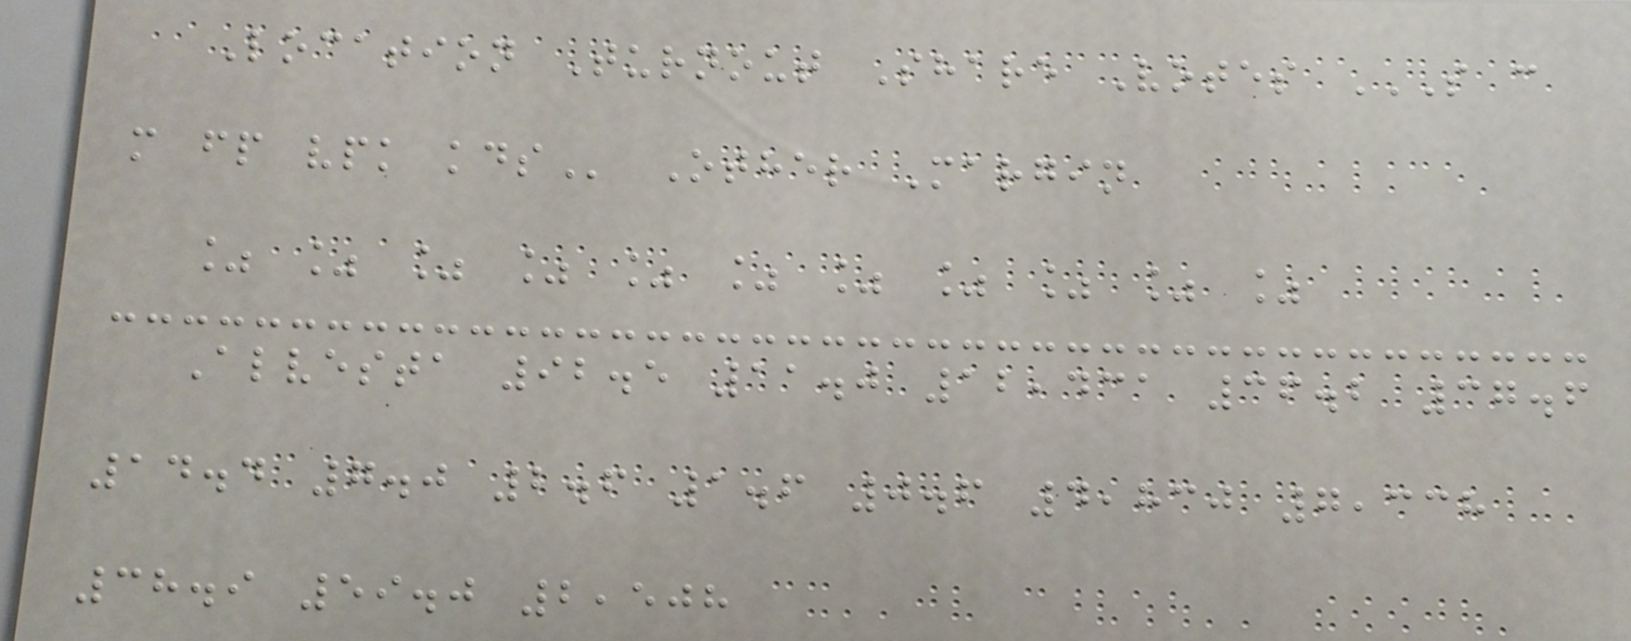Location Turnout Share Votes S C
M FP VPK KDS Other Margin
% % % % % % % % % % %
Alvesta 92.5 11.0 12,431 36.2 37.6
14.4 7.0 2.6 1.6 0.6 4,830 7,338
38.9 59.0 2,508
